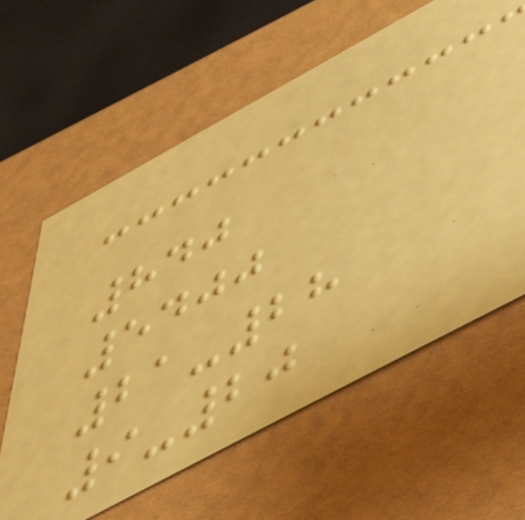840
5400
21-28
9-20
